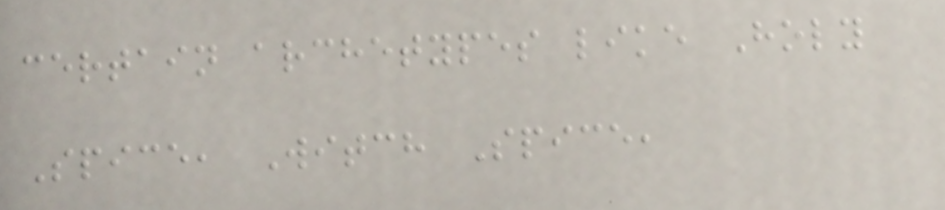certain archetypes like Holy
Spice, Witch Spice,
